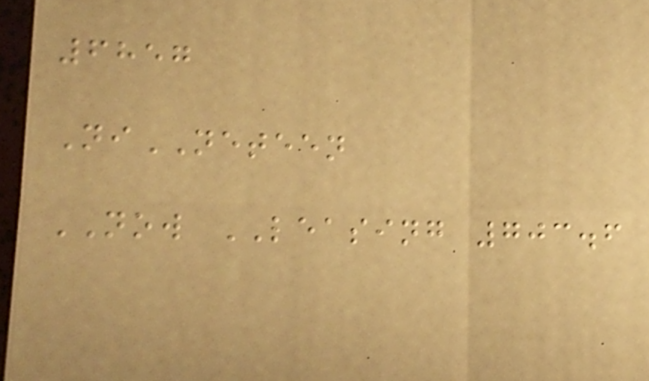6857
NiNETEEN
NOW LEASING 703.6
